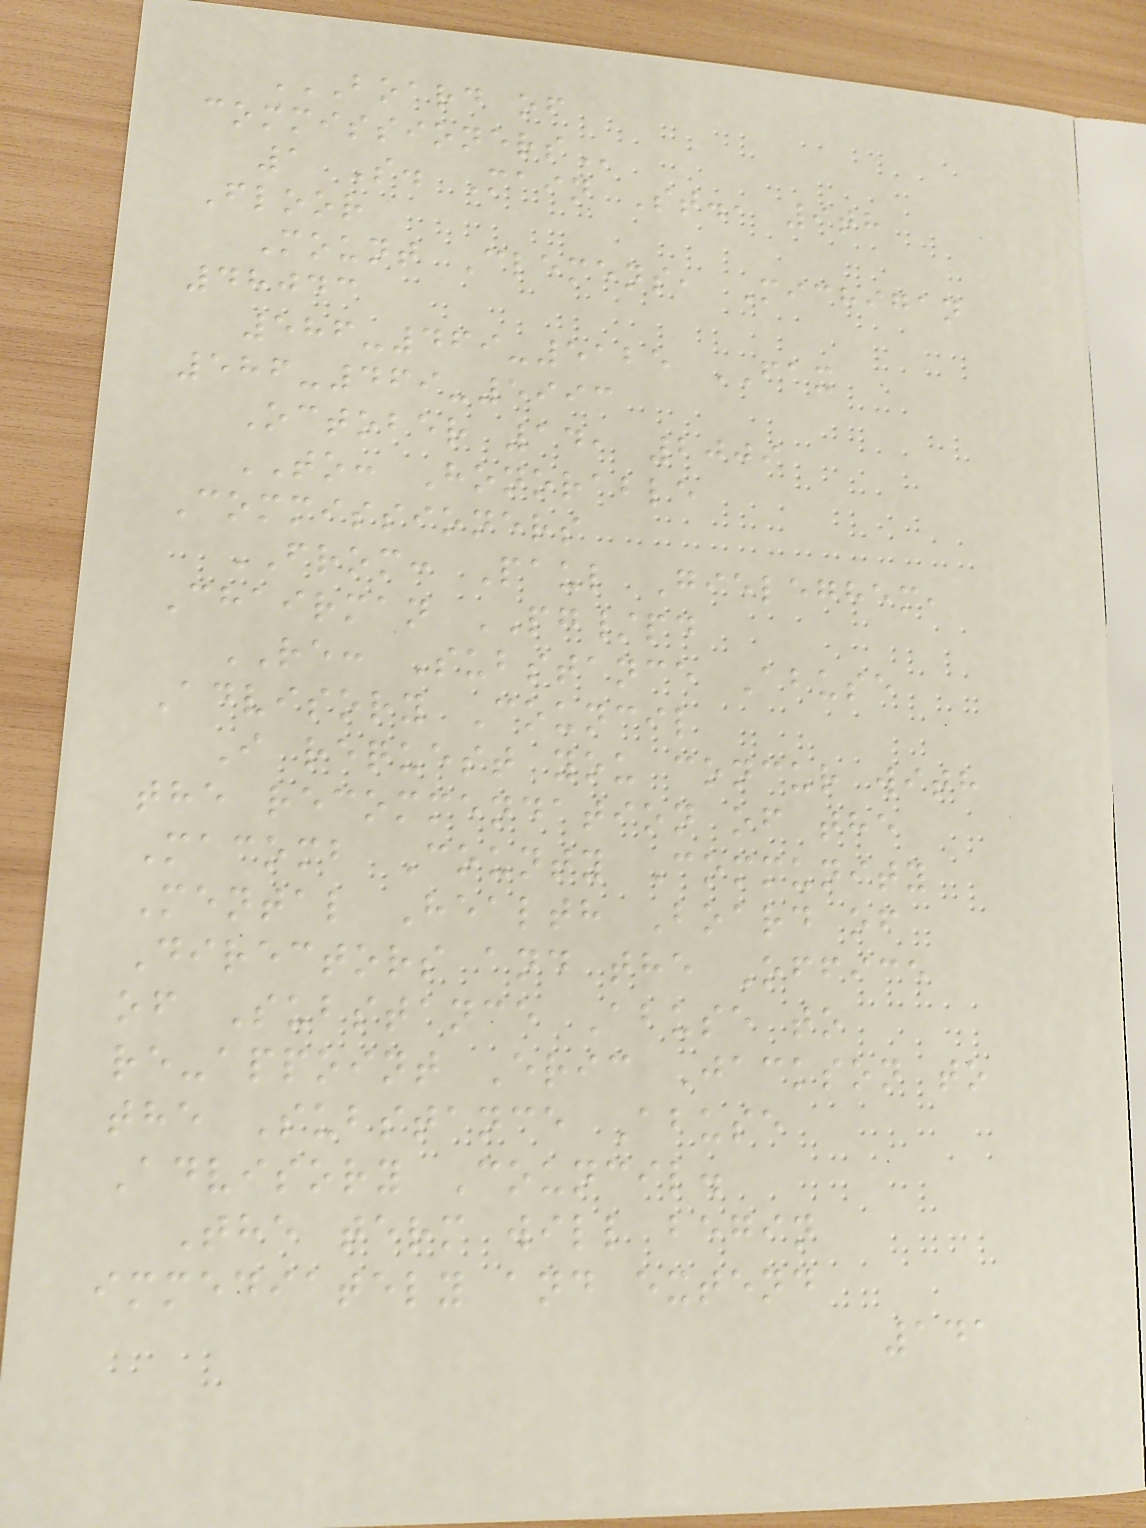BOARD OF
COMMISSIONERS
1 S. Main St., 9th
Floor
Mount Clemens, Michigan
48043
586-469-5125 FAX
586-469-5993
October 14, 2009
TO: Honorable
Commissioners
FROM: Paul Gieleghem,
Chairman PG/pd
RE: Substance Abuse
Advisory Council
I request you concur with
the recommendation of the
Macomb County Community
Mental Health Board of
Directors and the Office
of Substance Abuse to
re-appoint Eric Jackson to
the Substance Abuse
Advisory Council.
The term will begin
immediately and extend
141
